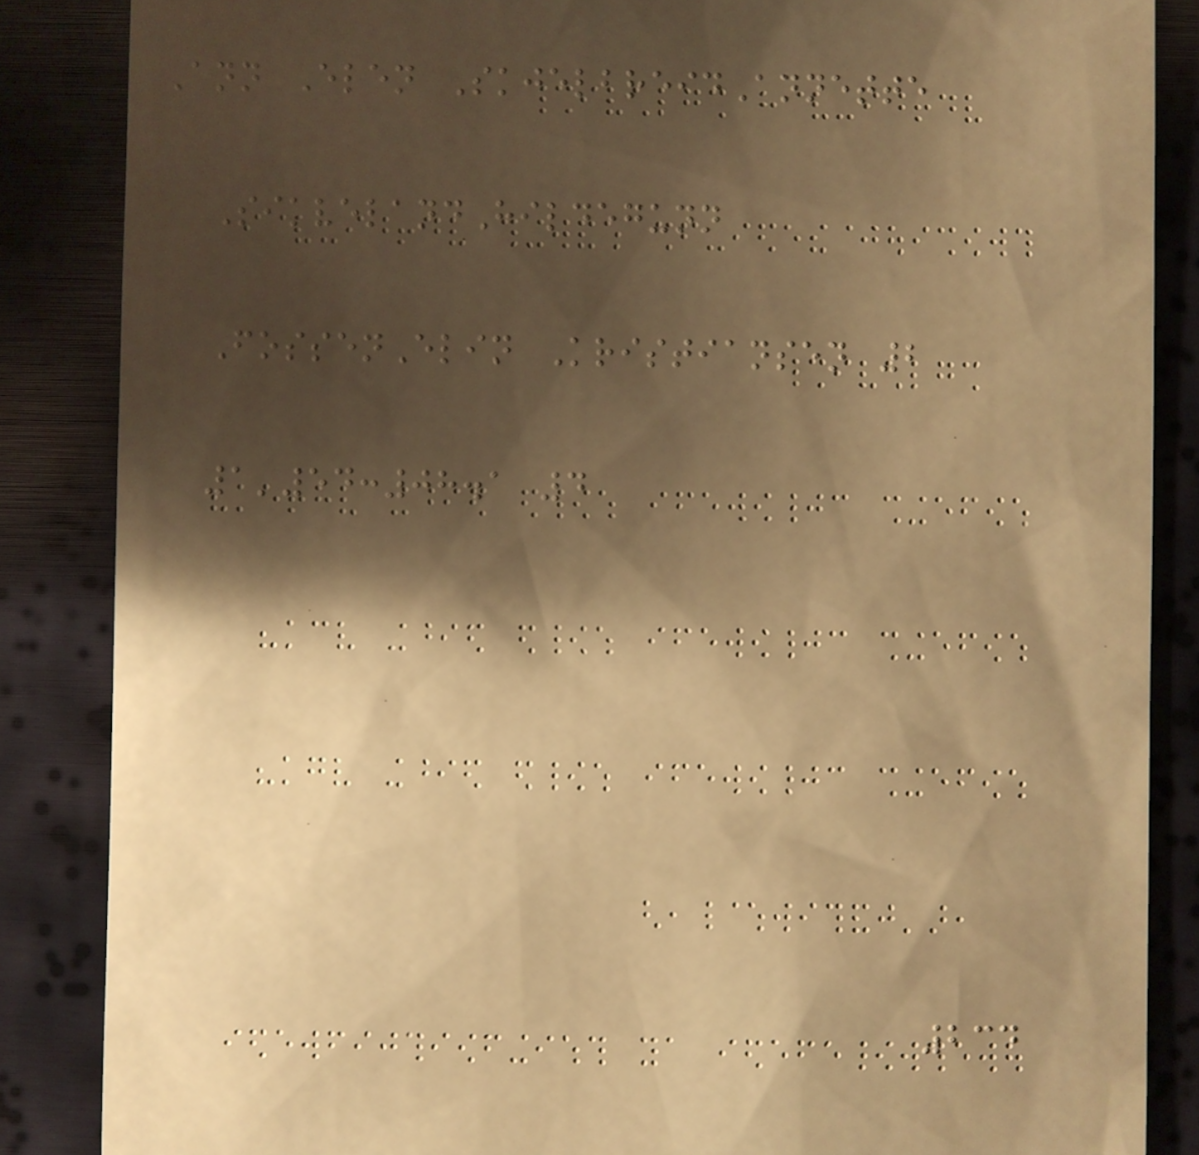Ann Elen SkjelbreidAnnette
SikvelandHildegunn
FossenElin Kristiansen 2
1'54:08.1 4
234
